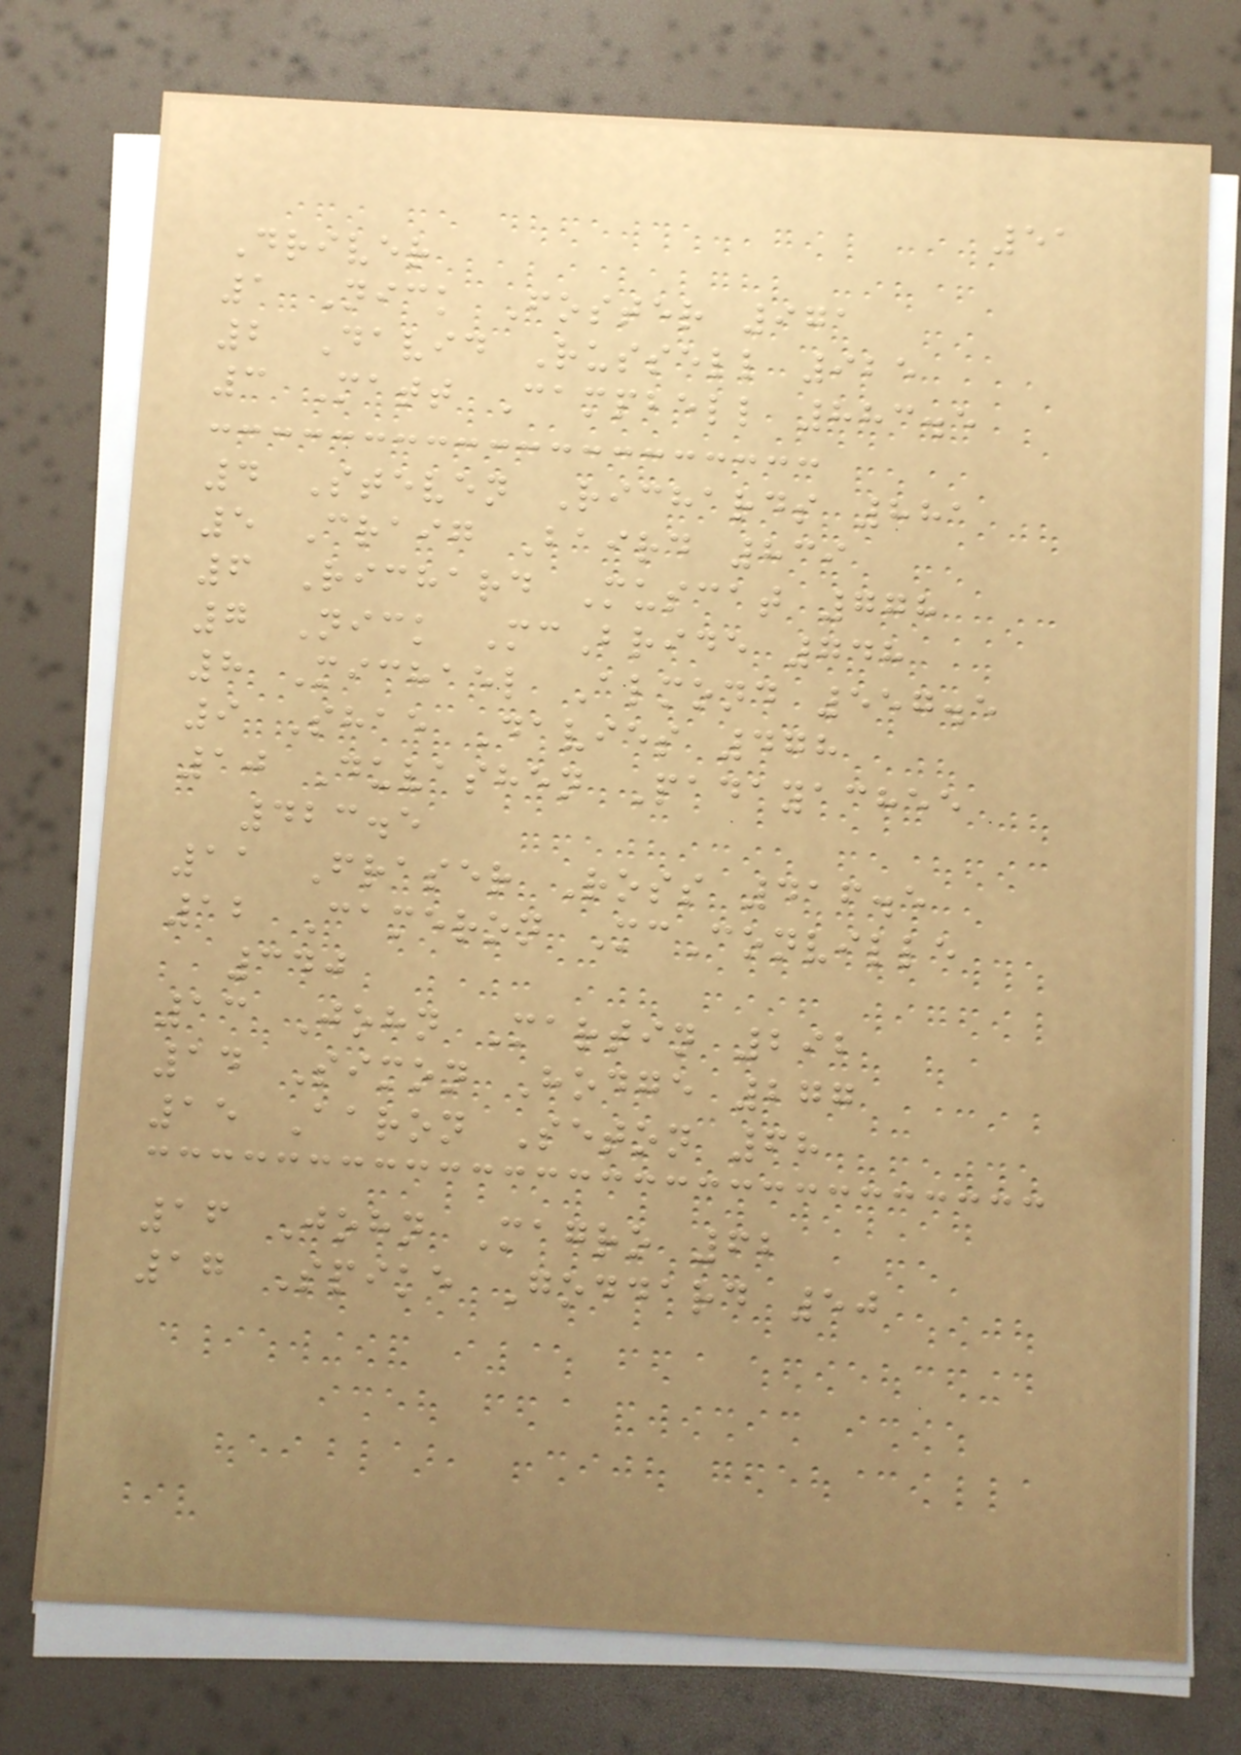51
Driver
1 Nick Foster 971
2 David Russell 925
3 Matt Campbell 883.5
4 Steven Richards 881
5 Craig Baird 839
6 Richard Muscat 778
7 Nick McBride 748
8 Michael Almond 557.5
9 Shae Davies 478
10 Duvashen Padayachee
423.5
11 Fraser Ross 416.5
12 Cameron McConville
340
13 John Martin 292
14 Simon Hodge 277
15 Aaron Seton 68
16 John Magro 62
17 Spike Goddard 50
